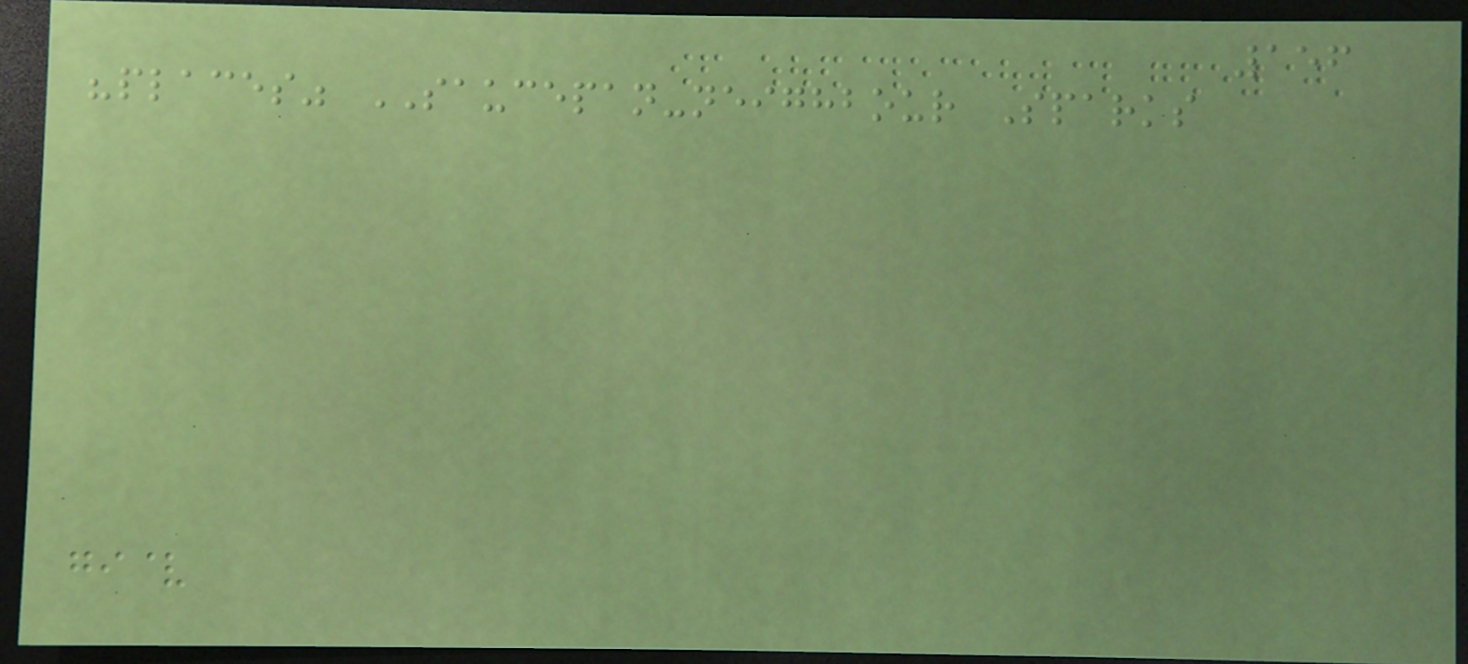156
"places" SAUCEPAN-neighbour Sparks
